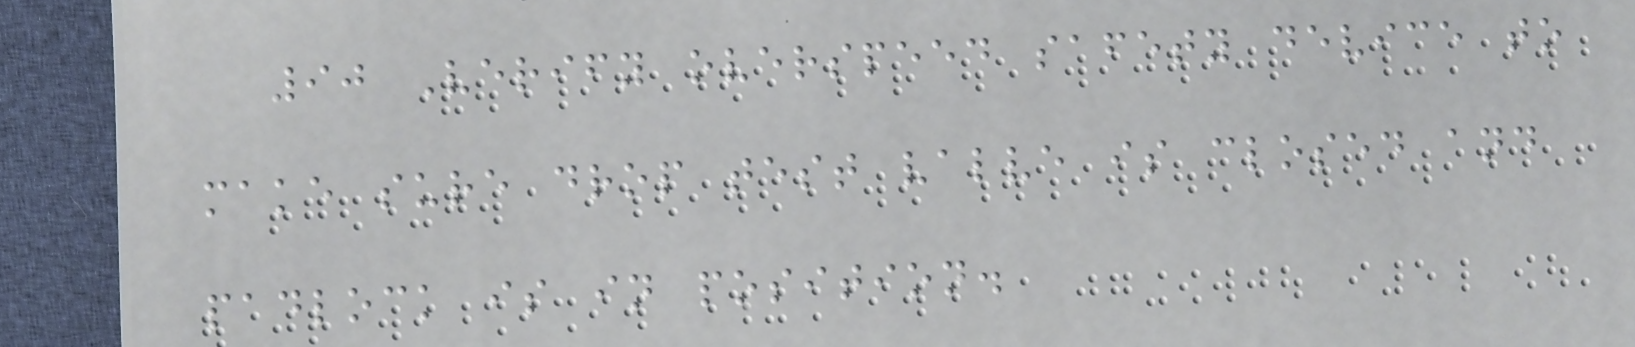90 Verify overspeed safety device to
make sure drop test valve is closed and
padlock is in position.
